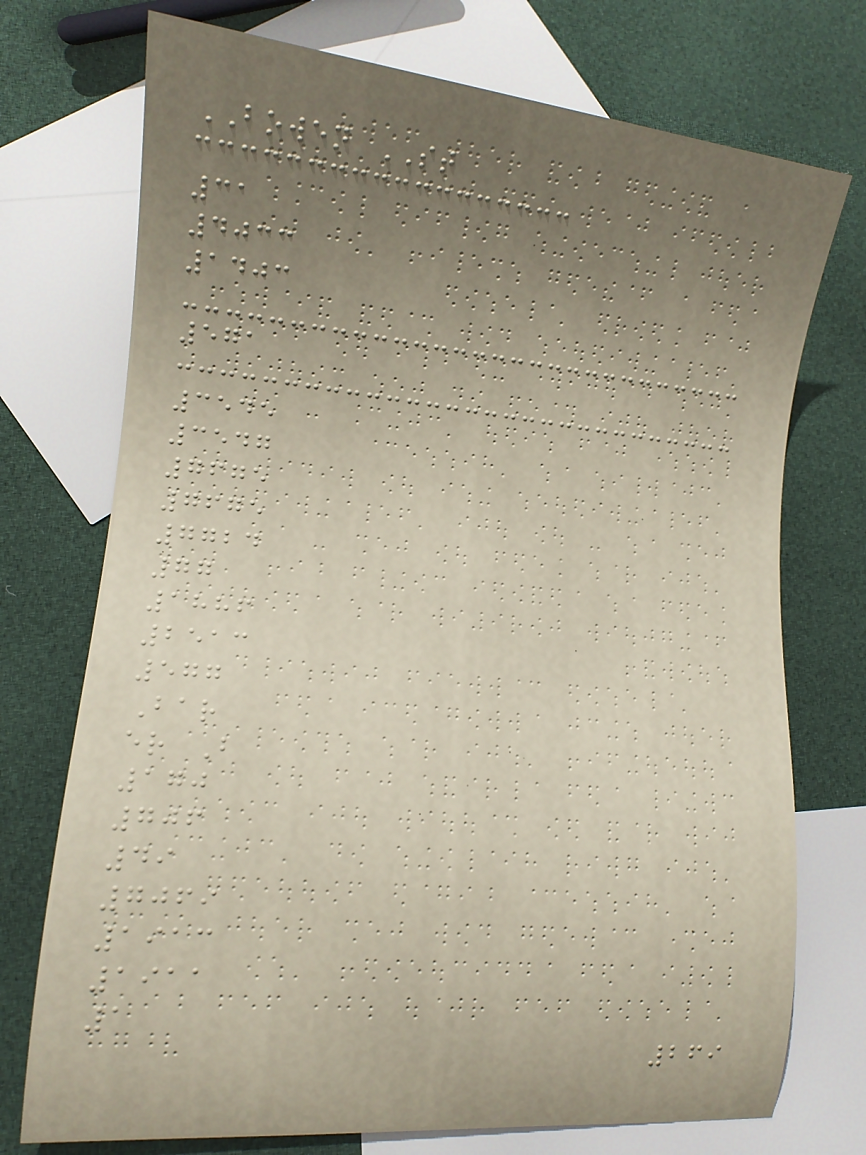BOWEN ST
31
4033
1403
571
3545
3547
7675
7675
7724
77
1886
2513
577
Bar
er B
170
706
49
7069
1913
1911
1
269
